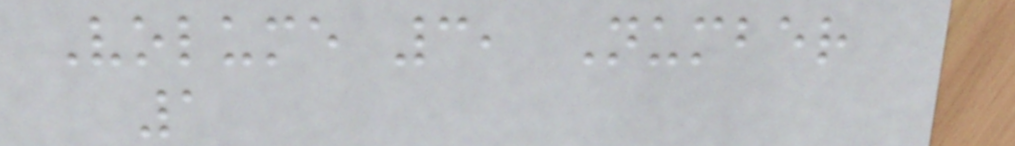Volume 3, Number
1
